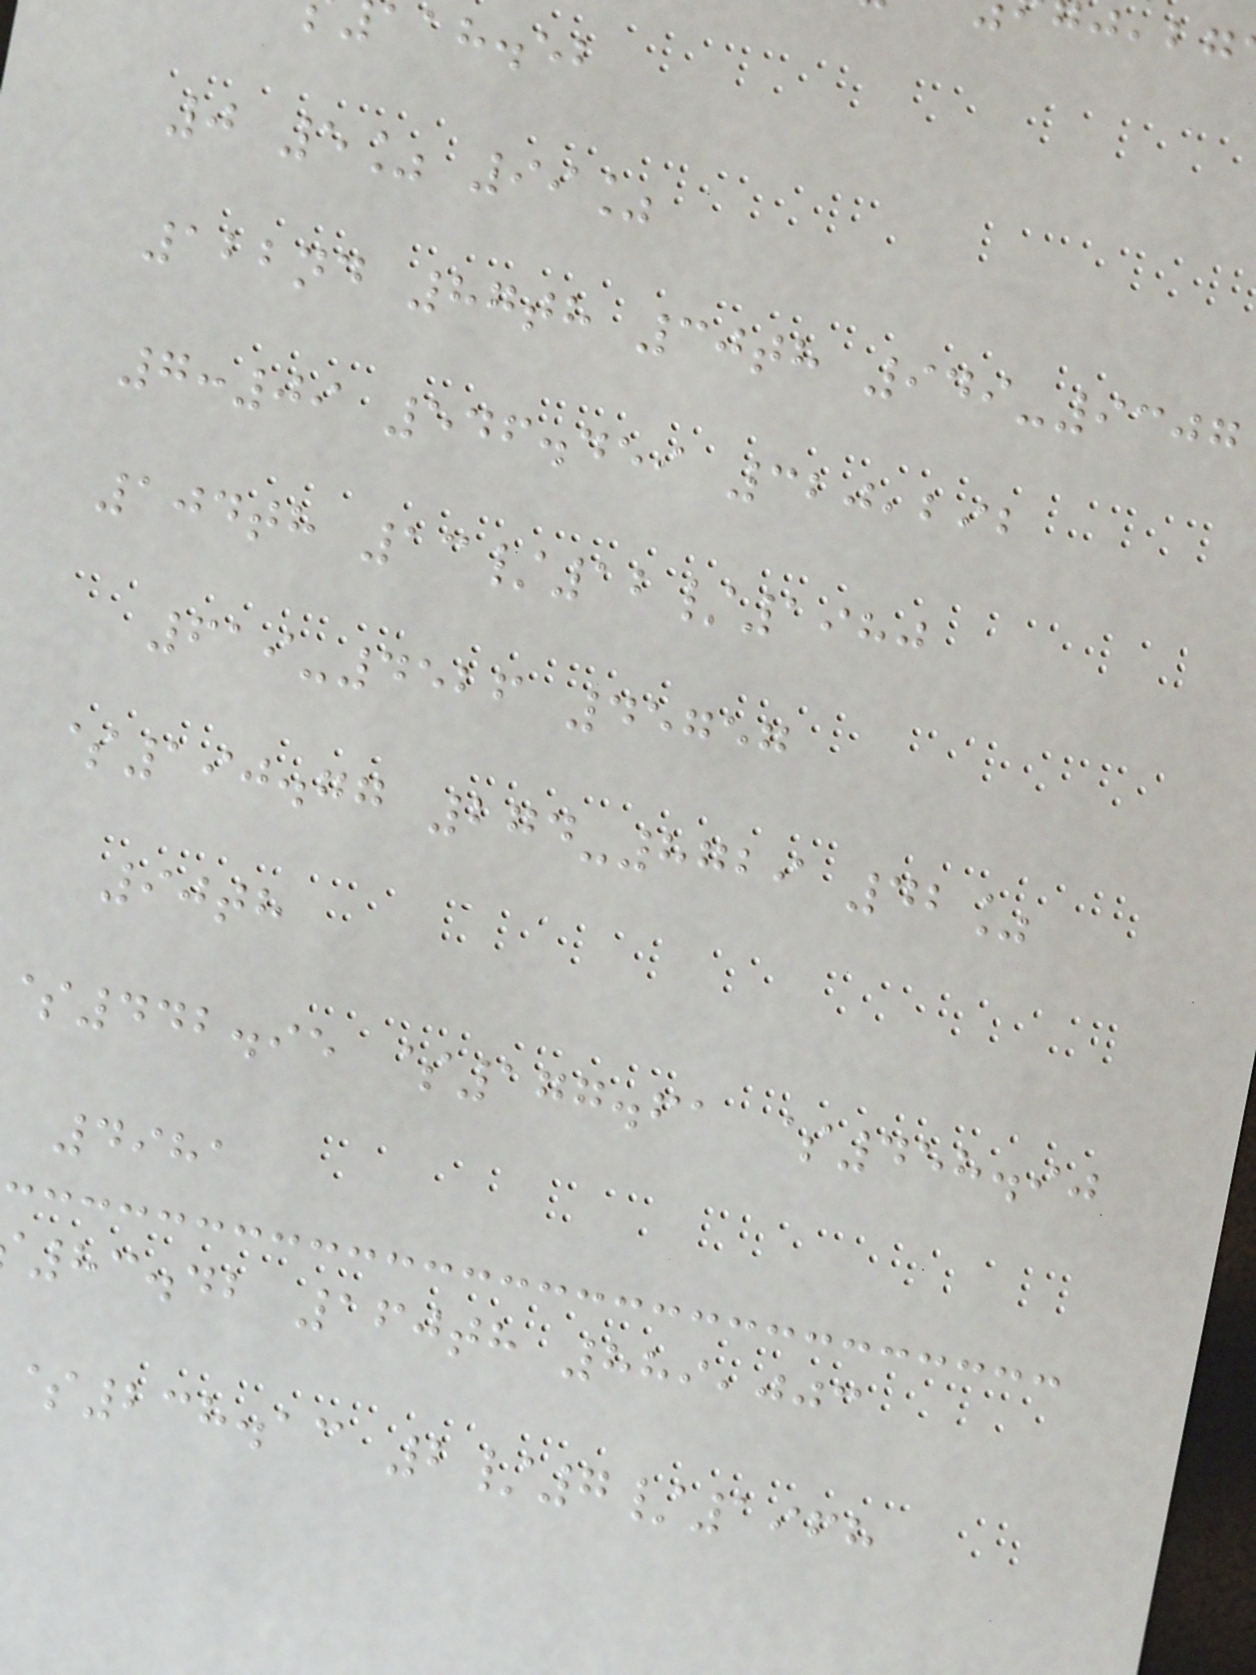aah.eb
0 5% 99%
122nd 87th 30th 949-9307
7:09 546.459 320,292
104th 13/12/1980
619-4526 45757
$190.77 274-8729 42%
90th
442.95 $177.61 $458.90
4981
83.42 160th 889,003
$238.13 2/7/1968
